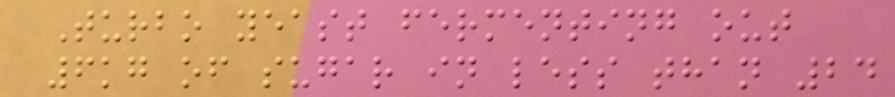Turbo yeast fermenting out
6kg of sugar in less than 24
